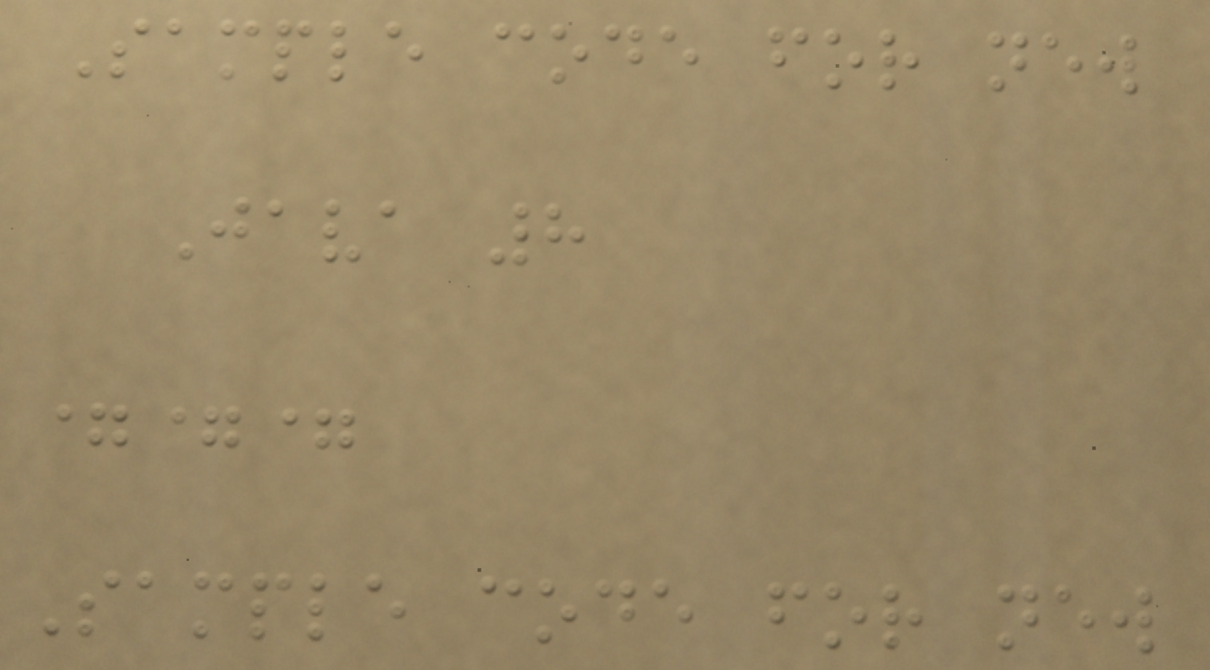Sample code for new
Java 8
===
Sample code for new
